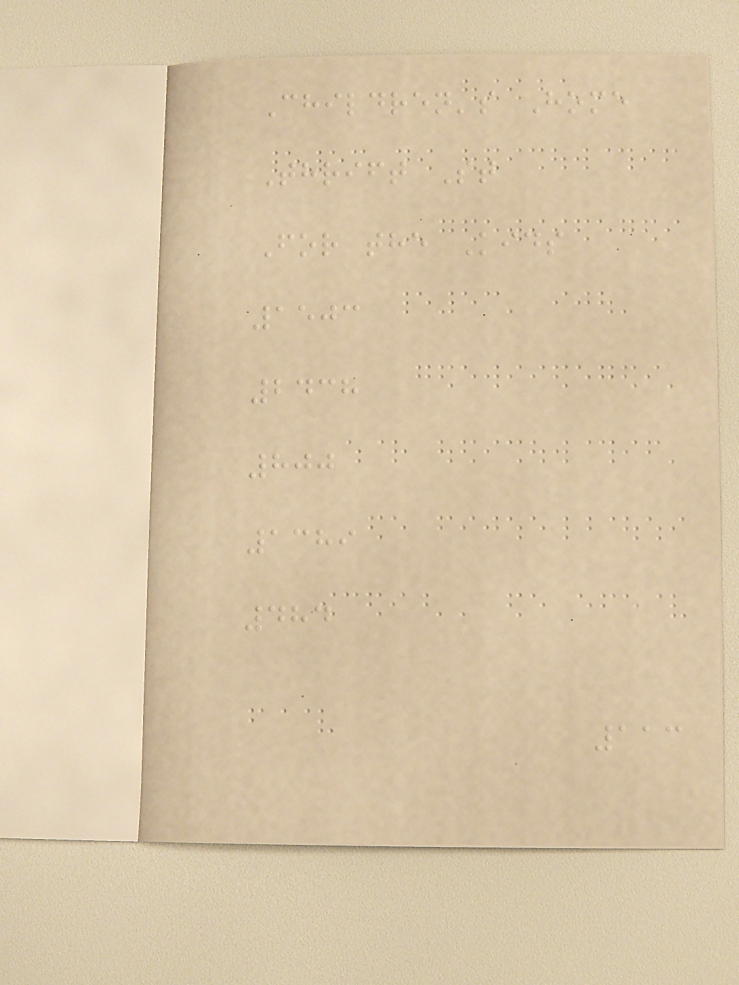Children's Home
Thrift St
For the Kids
1503
2438
800
1389
484
113
